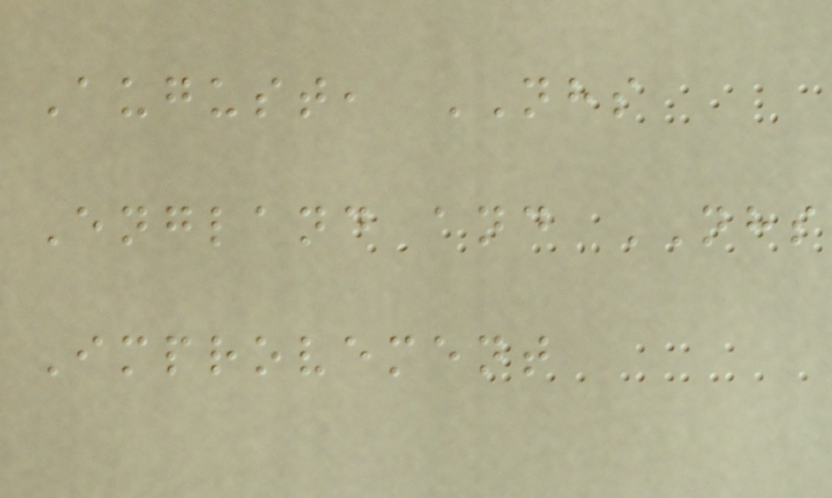August, NHS
England and NHS
Improvement
